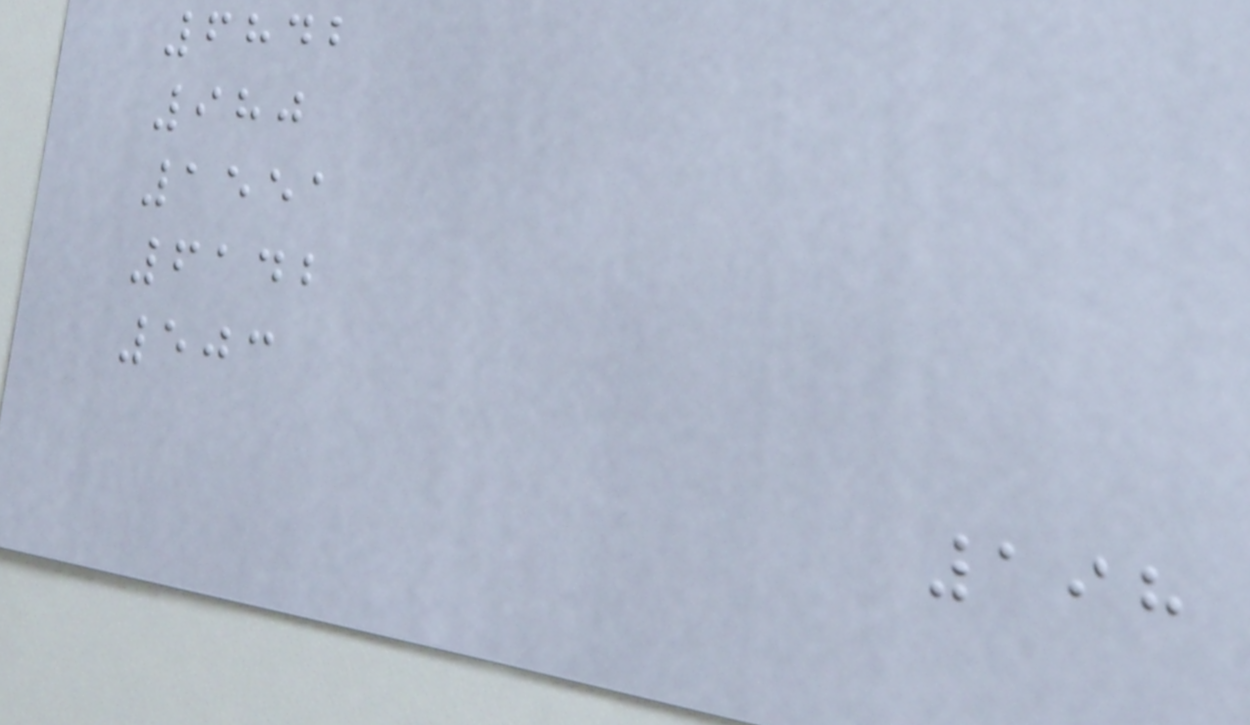6842
980
1551
6142
503
198
